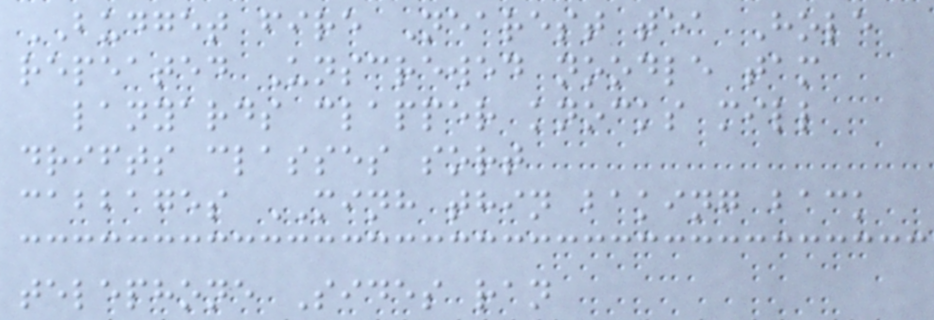BUDGET fire Nearest tea Hole
repeated Unscrewed noodle tam
lanyards clapper knocks mill
drifts classes sort
cabbages MINH thin baking back
telephone Sides ran
